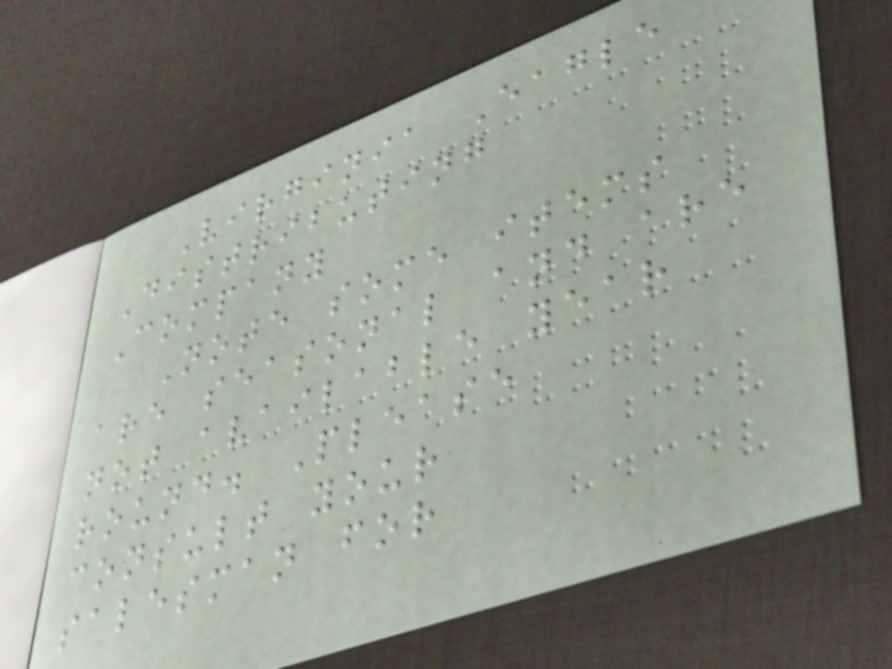Virginia Eagle
Distributing
Company
Note some items
are seasonal and are
not available year
round. Please
consult your
salesman for
